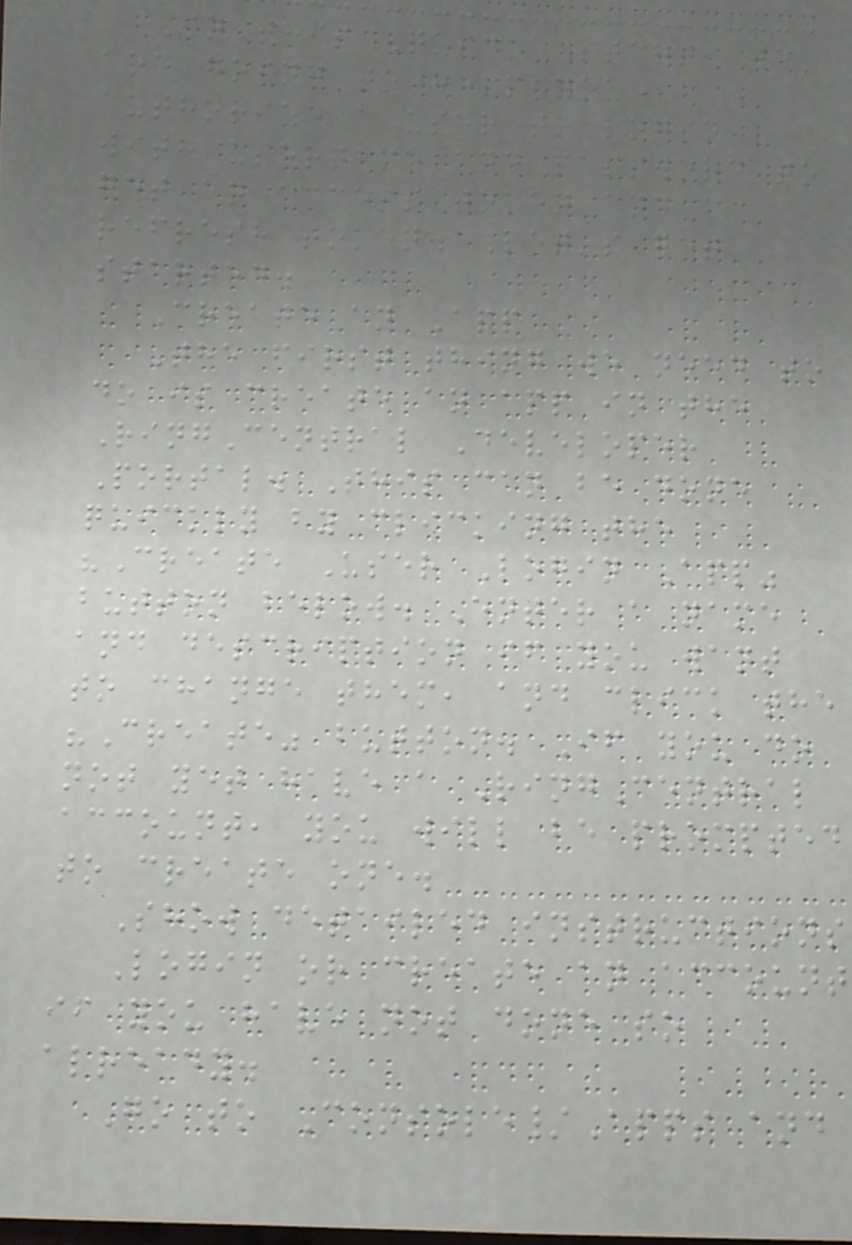In this Quick Start, we
are going to help you
authorize a user to login
with username and password to
get an access token and a
refresh token. Let's get
started.
Create an App
The first thing we need to
do is create an app in the
RingCentral Developer
Portal. This can be done
quickly by clicking the
"Create User Login App"
button below. Enter a name
and description if you want
to change them, and click the
"Create" button. If you do
not yet have a RingCentral
account, you will be prompted
to create one.
Show detailed instructions
Login or create an account
if you have not done so
already.
Go to Console/Apps and
